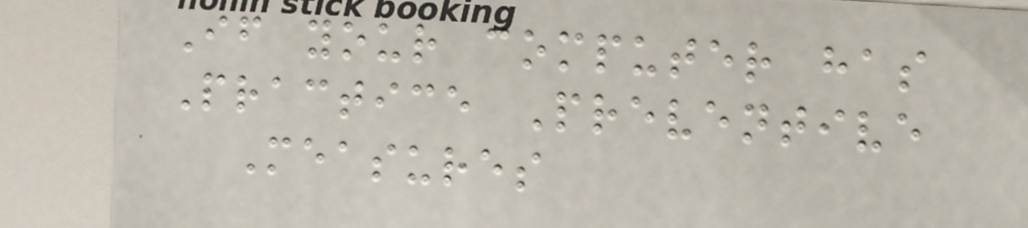If your computer has
Practice Preventive
Measures
